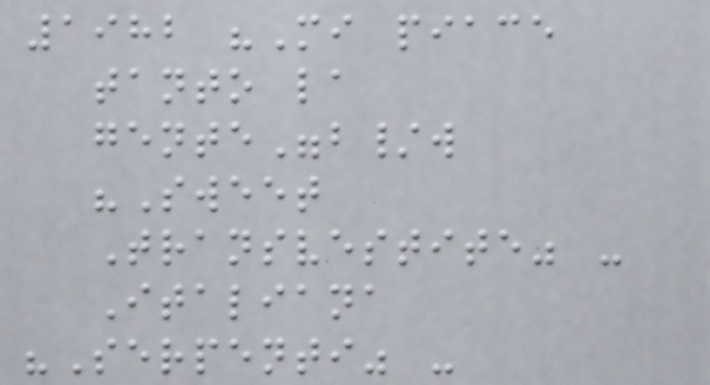1982 "Mi piace
tanto la
gente"b/w
"Sweet
Transvestite" -
Italiana
"Serpenti" -
